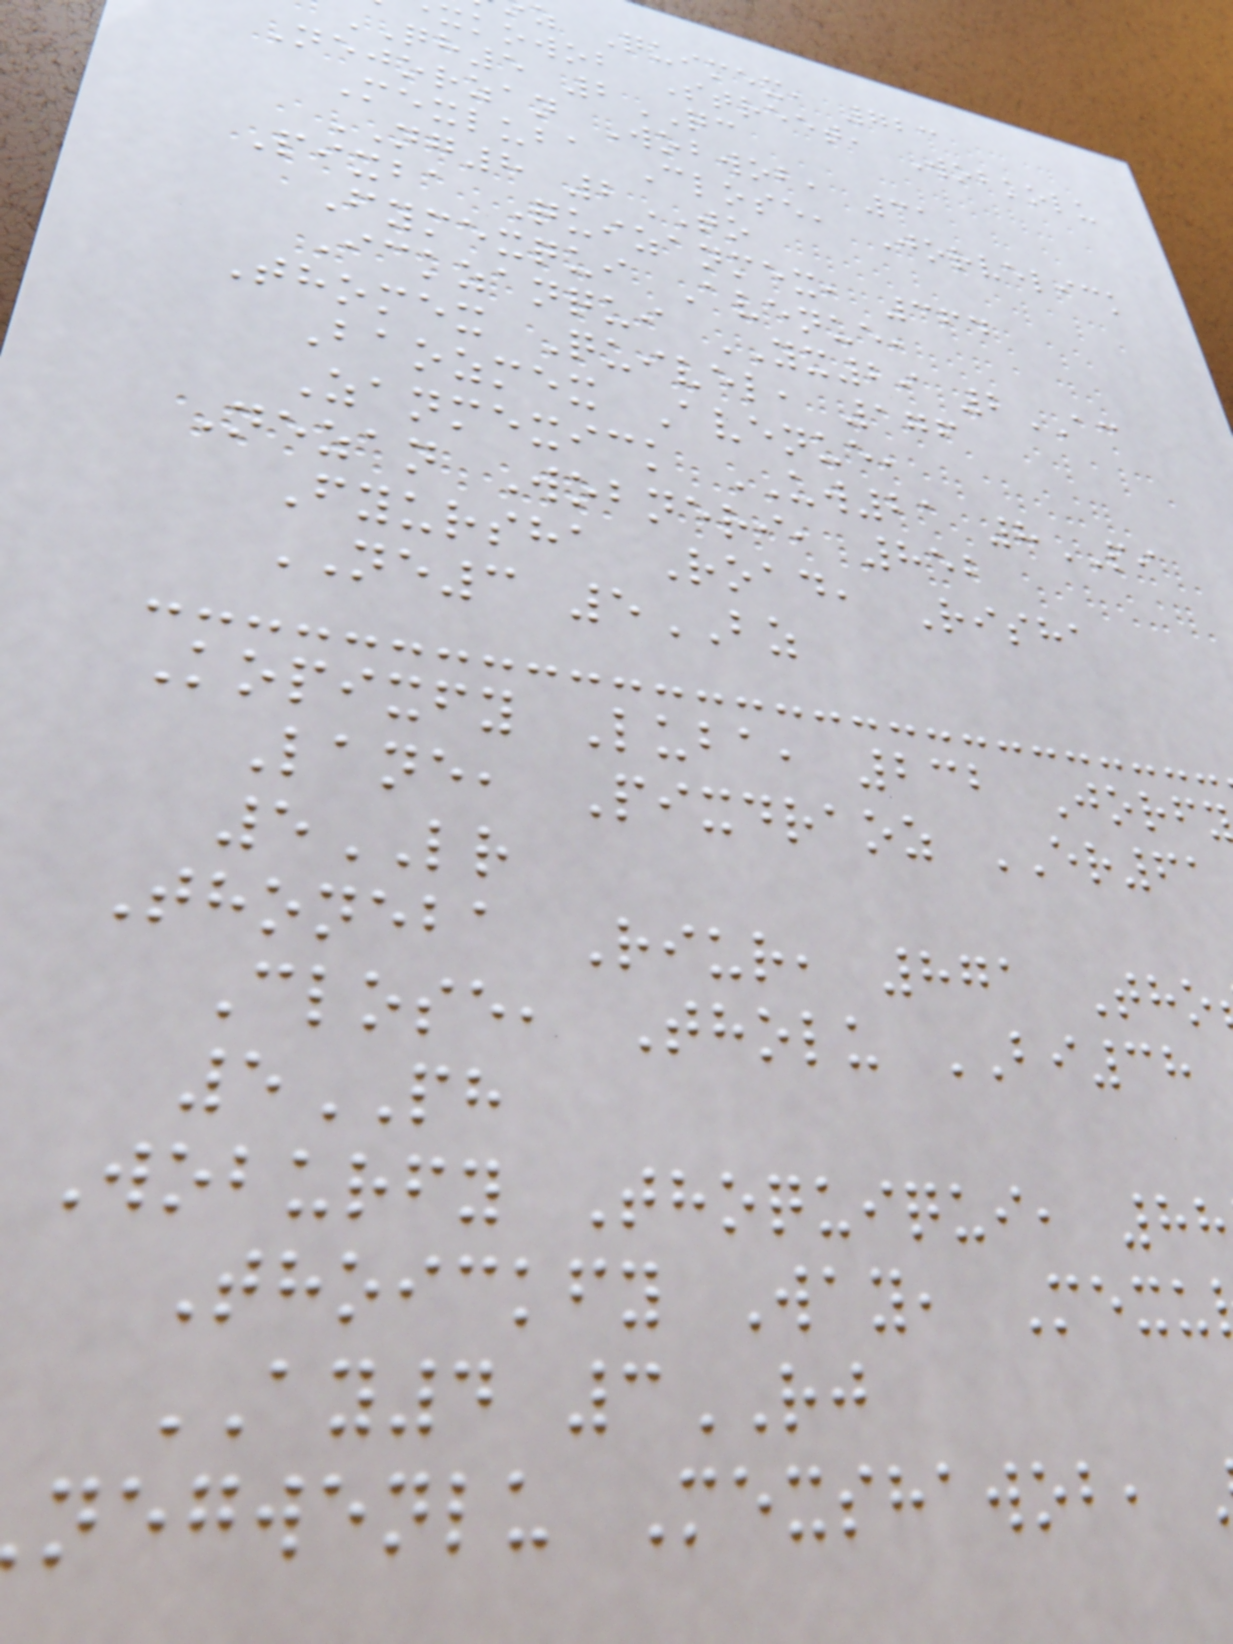z Quimex, 723
xkowob Street, Wobkolu
QH5 2QC
Nejorzan Wobwob, 31
Mexluba Close, Jorvelick
NG8 2TO
Pixba Quizanmex, 364
Fymexqui Avenue,
Ickzanqui YX29 2AC
Thomex Quivel, 176
Baozmex Avenue,
Zanmexick UW21 8PI
Nezan Wobneri, 852
Fyursha Road, Risha
NE3 5BZ
Kopixfy Luba, 232 Jorf
Lane, Pixdraoz ER61
5LR
Thoneba Riur, 871 Tho
Close, Tholu BI38
5PH
Woburfy Thoquiqui, 88
Thoickfy Way, Mexu
AY4 3RJ
negwenlu Mexshawob,
